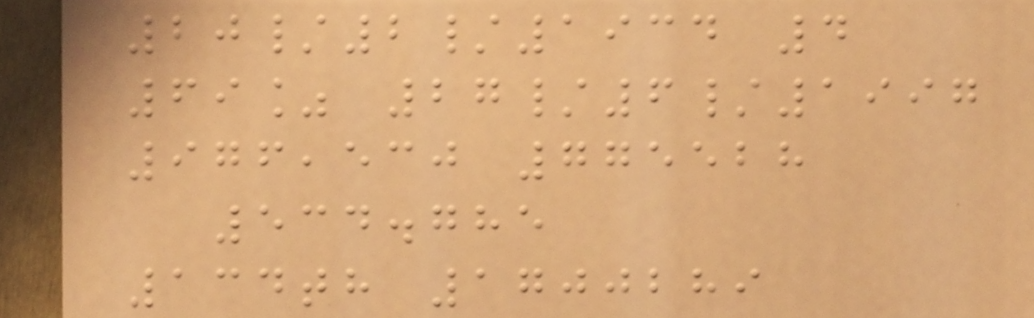20/2/1934 4
69% 27/6/1997
976,530 775528
534.785
134th 1700289
